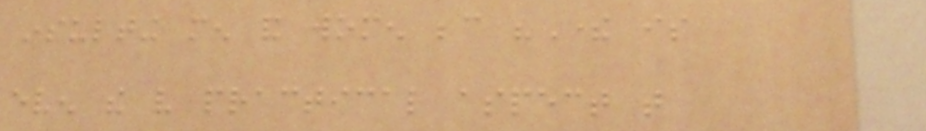insulting men and women because "There is
even the very practical aspect that
